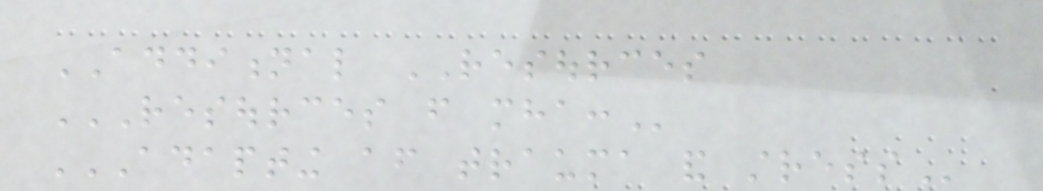ADDITIONAL RESOURCES
RESOURCES FROM MHA:
ADAPTING AFTER TRAUMA AND STRESS
